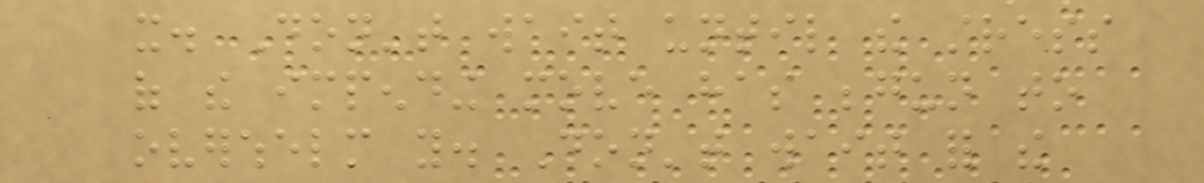it. Don't wait until the stress
of the impending move has begun to
overwhelm you. Don't wait for the
